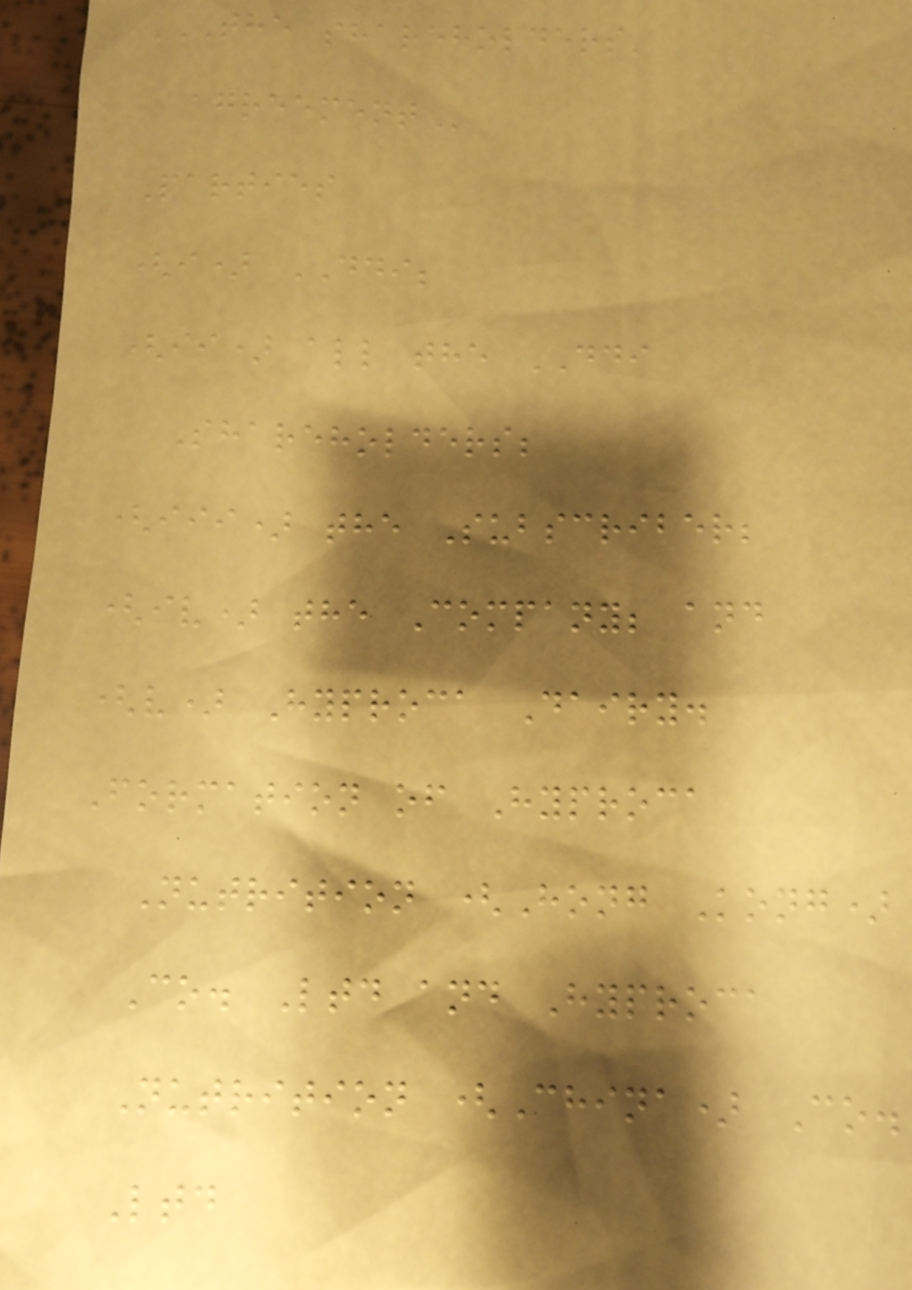THE SHAREHOLDERS'
AGREEMENT
Parties
(i) DDI;
(ii) all the DDI
Shareholders;
(iii) the Subscriber;
(iv) the Company; and
(v) Hyproca Dairy.
Formation of Hyproca
Nutrition (Hong Kong)
Co. Ltd and Hyproca
Nutrition (China) Co.
Ltd
